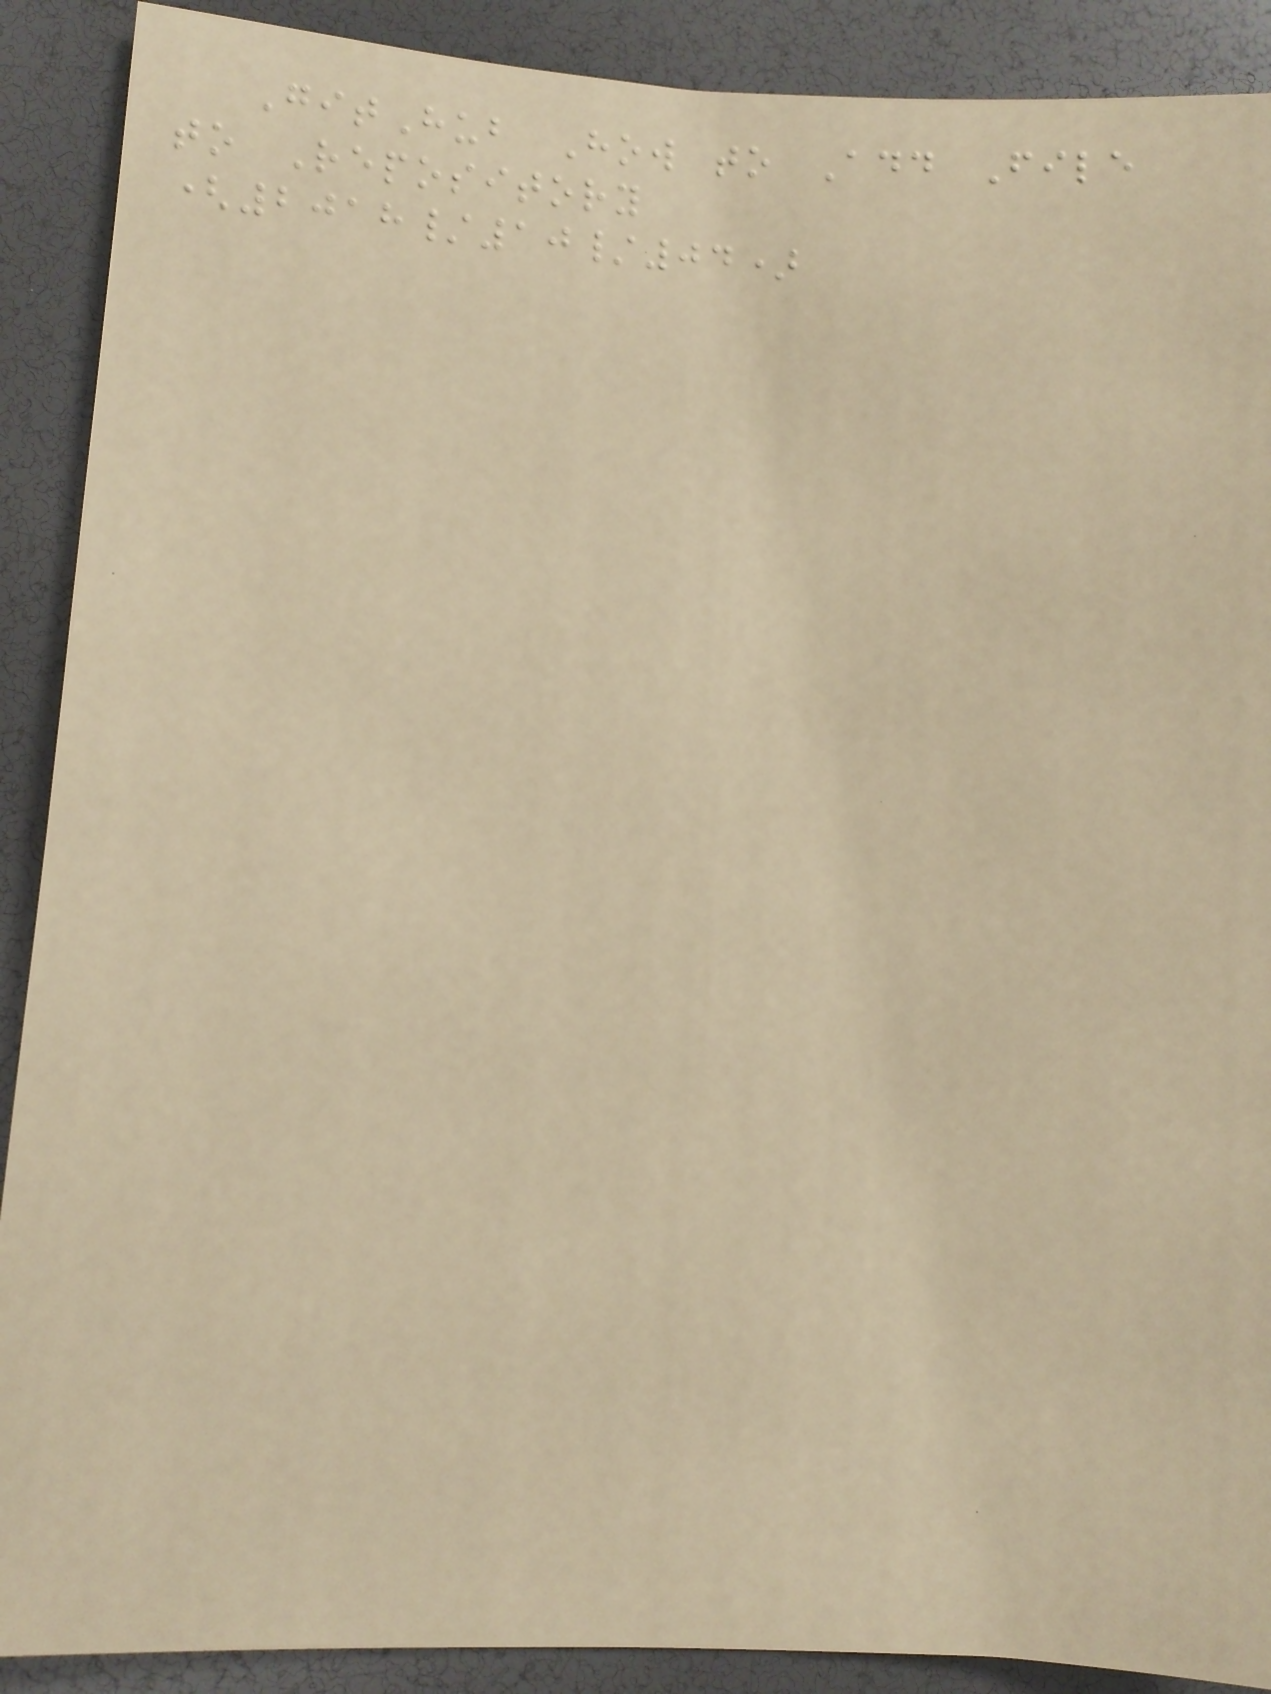GitHub How to Add File
to Repository
(2018/10/04)
